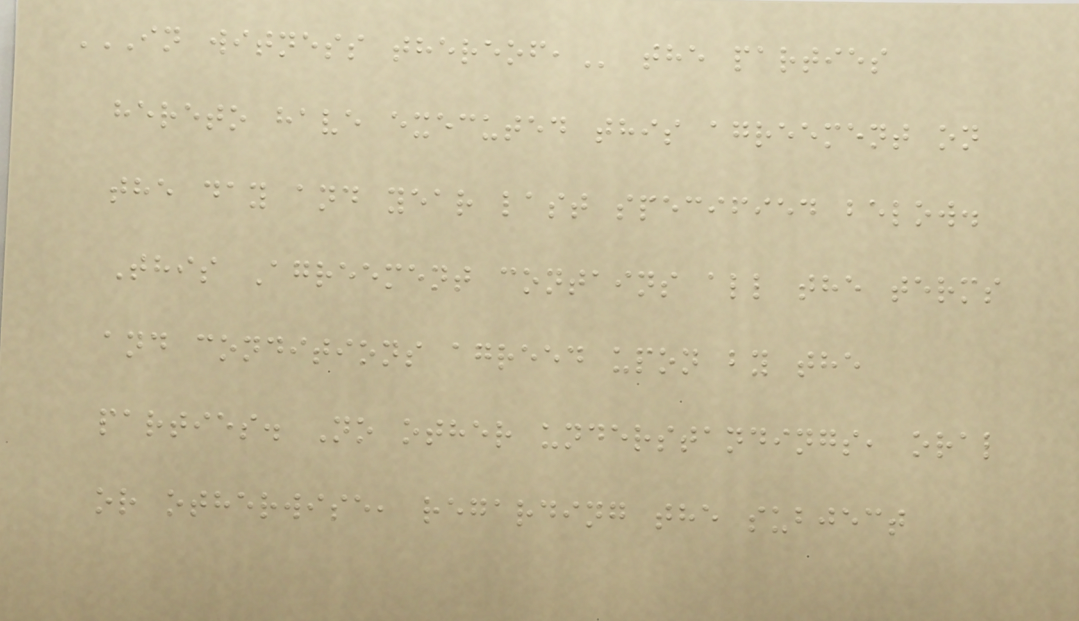IN WITNESS THEREOF, the parties
hereto have executed this agreement on
the day and year last specified below.
This Agreement contains all the terms
and conditions agreed upon by the
parties. No other understandings, oral
or otherwise, regarding the subject
